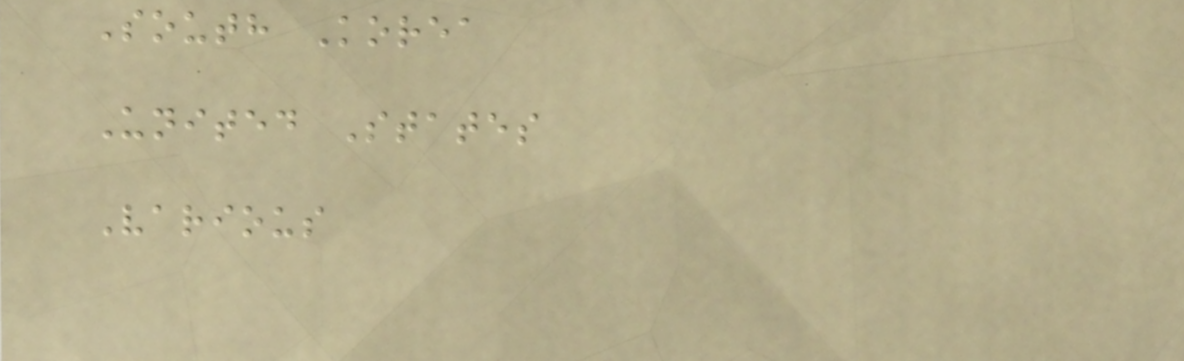South Korea
United States
Various
